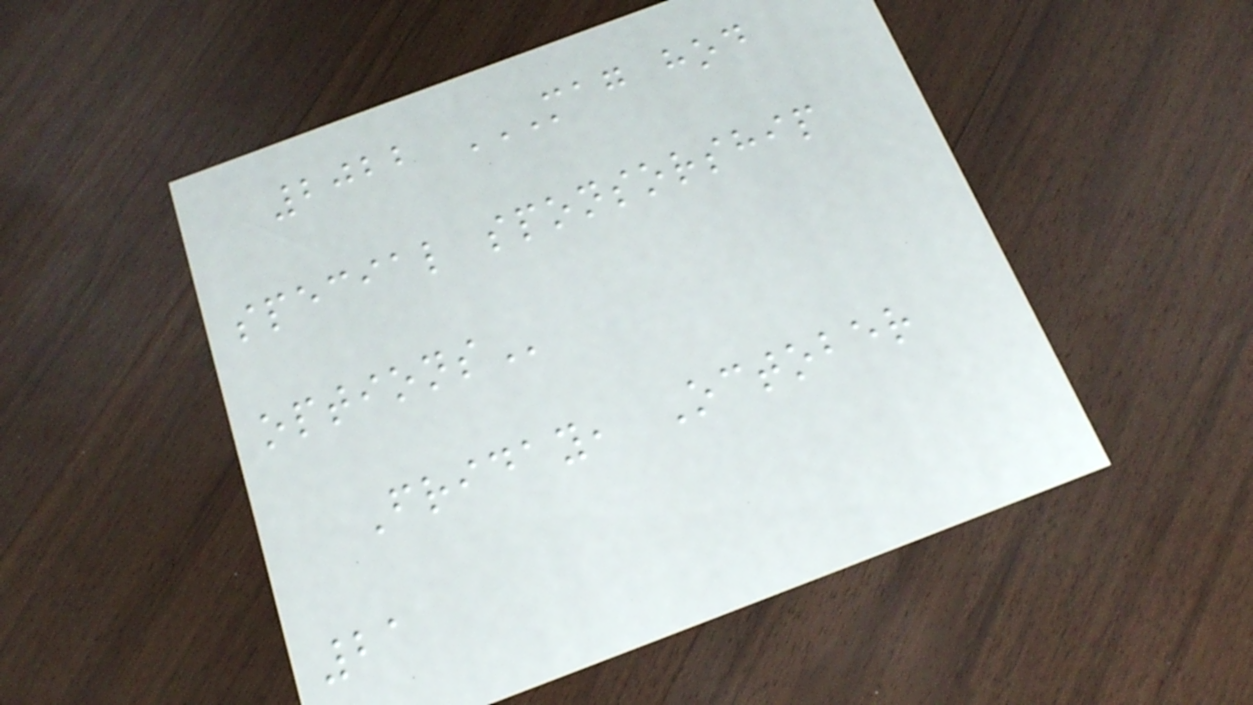2022 MAG HOD
SPECIAL SPONSORSHIP
OPTIONS
Friday, October
21
